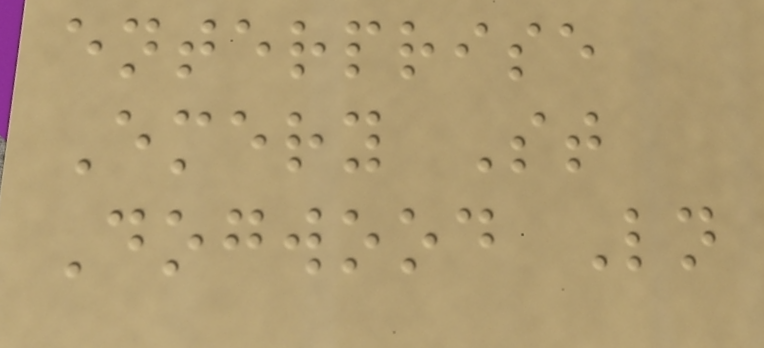enterprise
Emery St
Dogwood Ln
